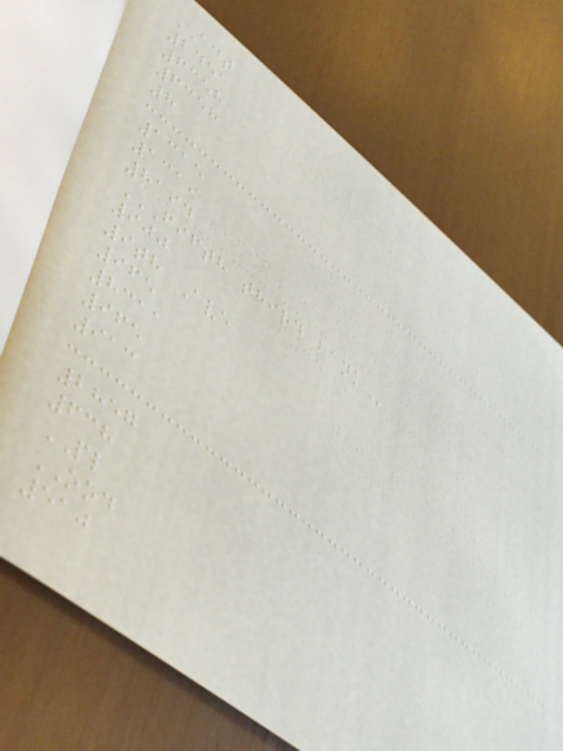ADT
2451
6358
6358
8
1315
1319
8194
FIFTH THIRD BANK
900
9th Ave
965
8311
965
913
2857
638
PL
OOD
510
